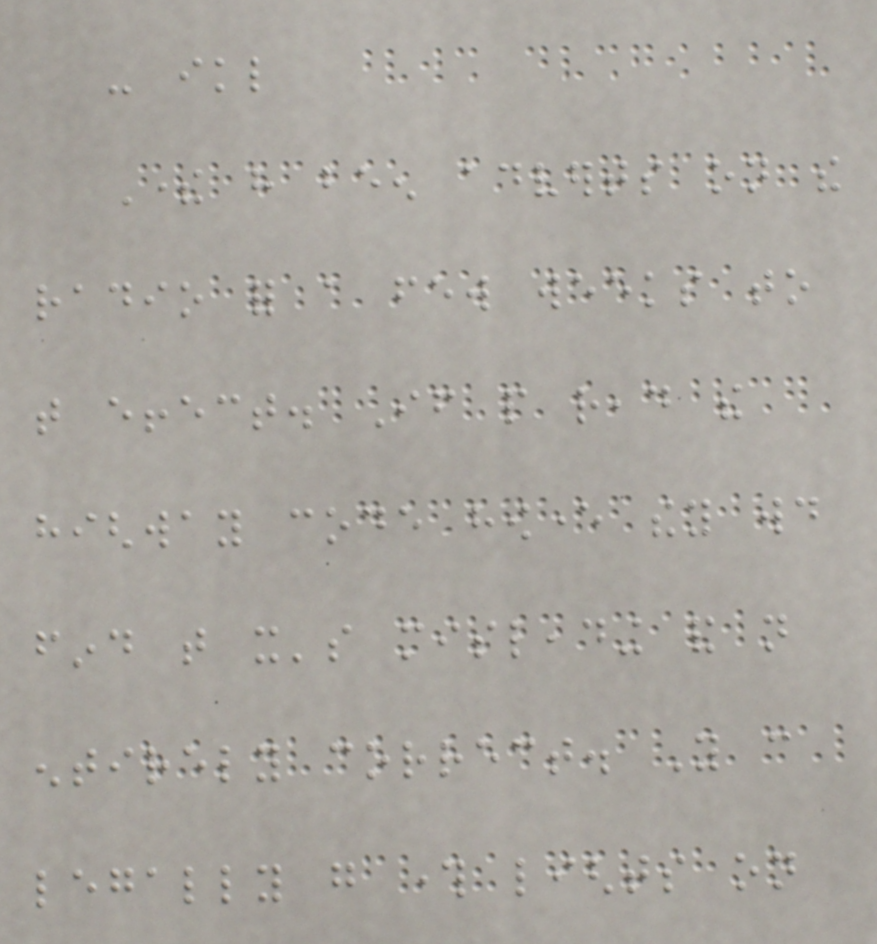- ikl
There have been adverts on the
radio for a few weeks to
that effect. If people read the
highway code however they would
find that it's misleading and not
entirely correct. You can
legally go through lights on
